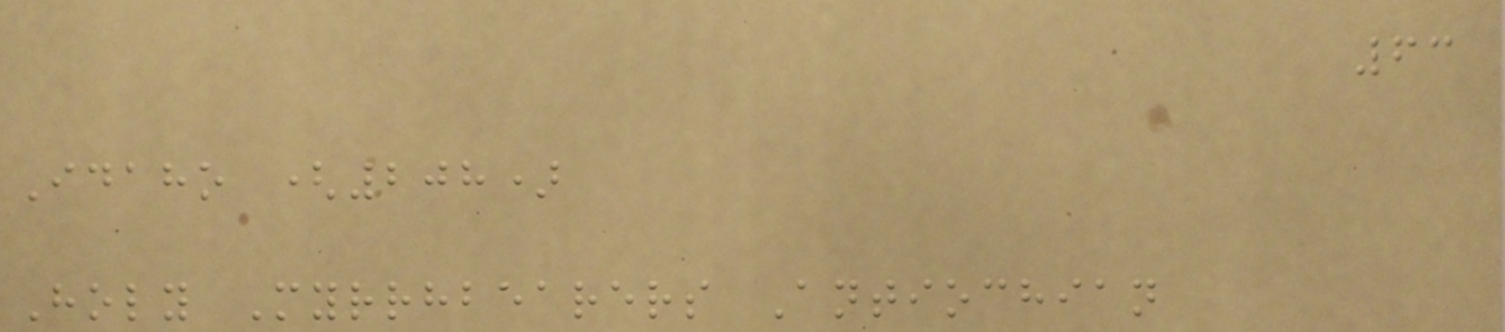63
Idaho (208)
Holy Myrrhbearers Antiochian
